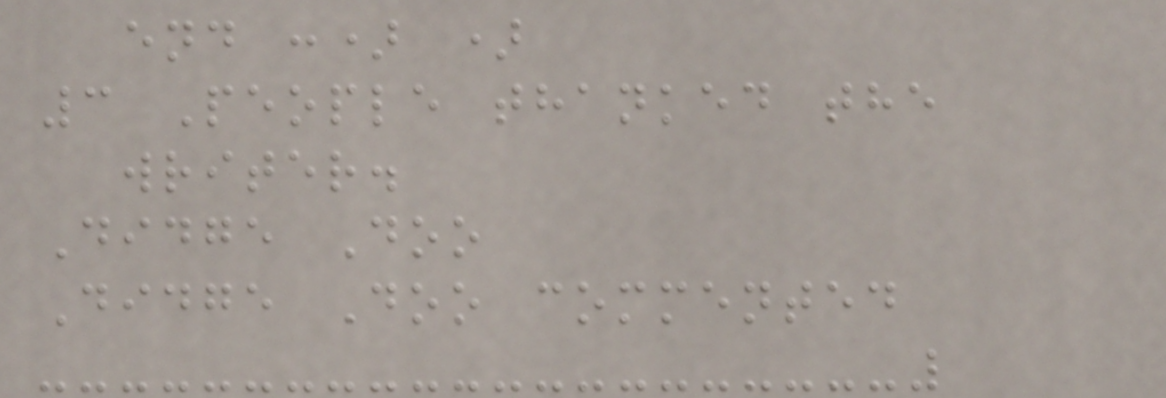end :) )
3 People thanked the
writer.
Didge Doo
Didge Doo commented
